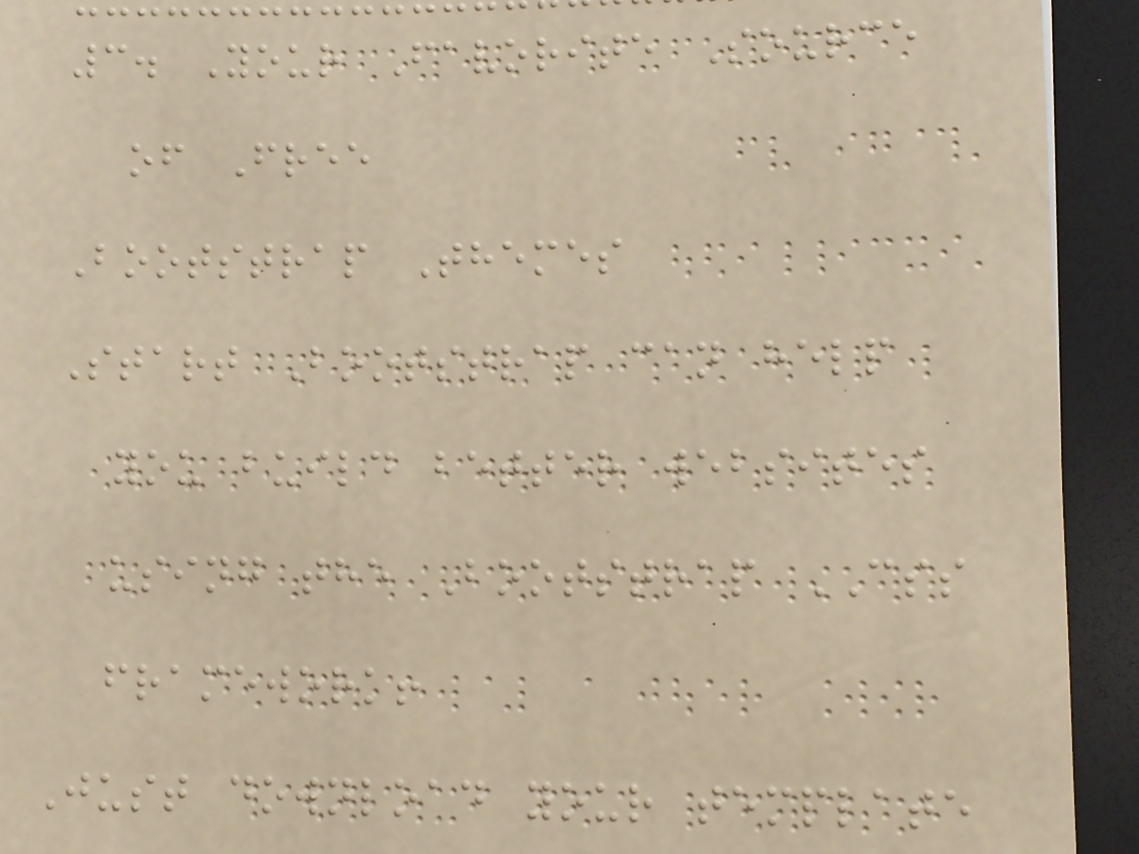3. Your Favorite Source
of Free
Bootstrap Themes
Start Bootstrap can help
you build better websites
using the Bootstrap CSS
framework!
Just download your template
